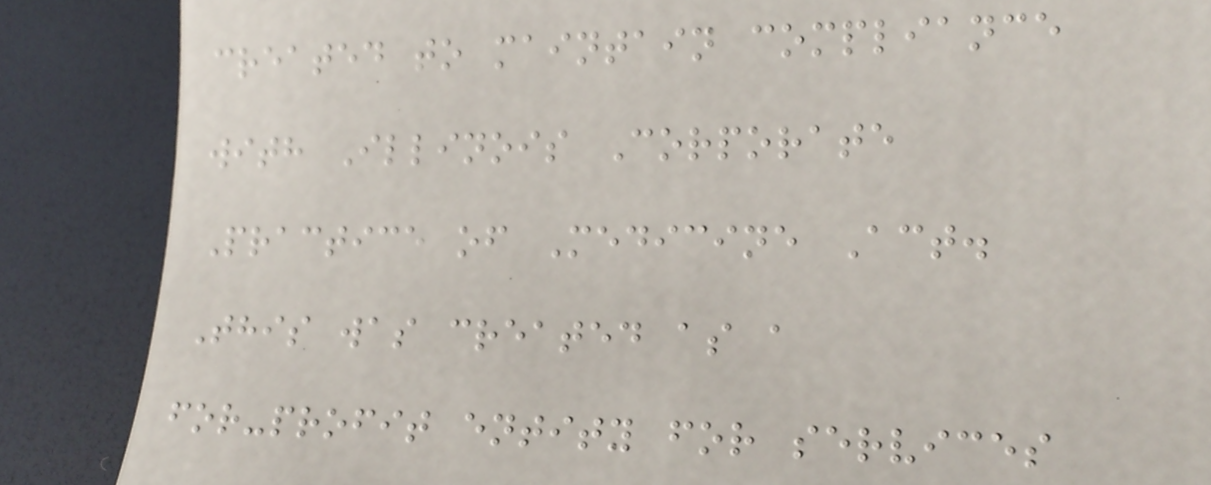created to maintain compliance
with Illinois Corporate
Practice of Medicine Act.
This was created as a
for-profit entity for services
